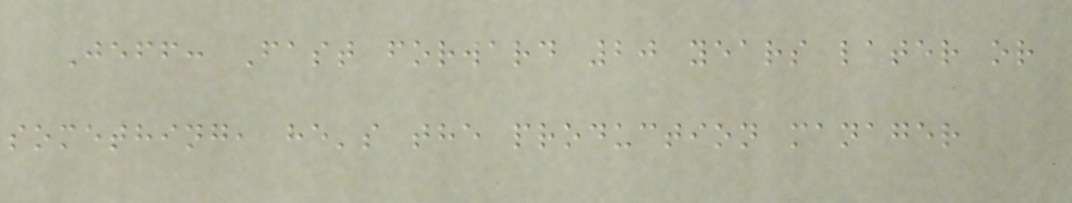Jeff: Fast forward 20 years later or
something, he's the production manager
